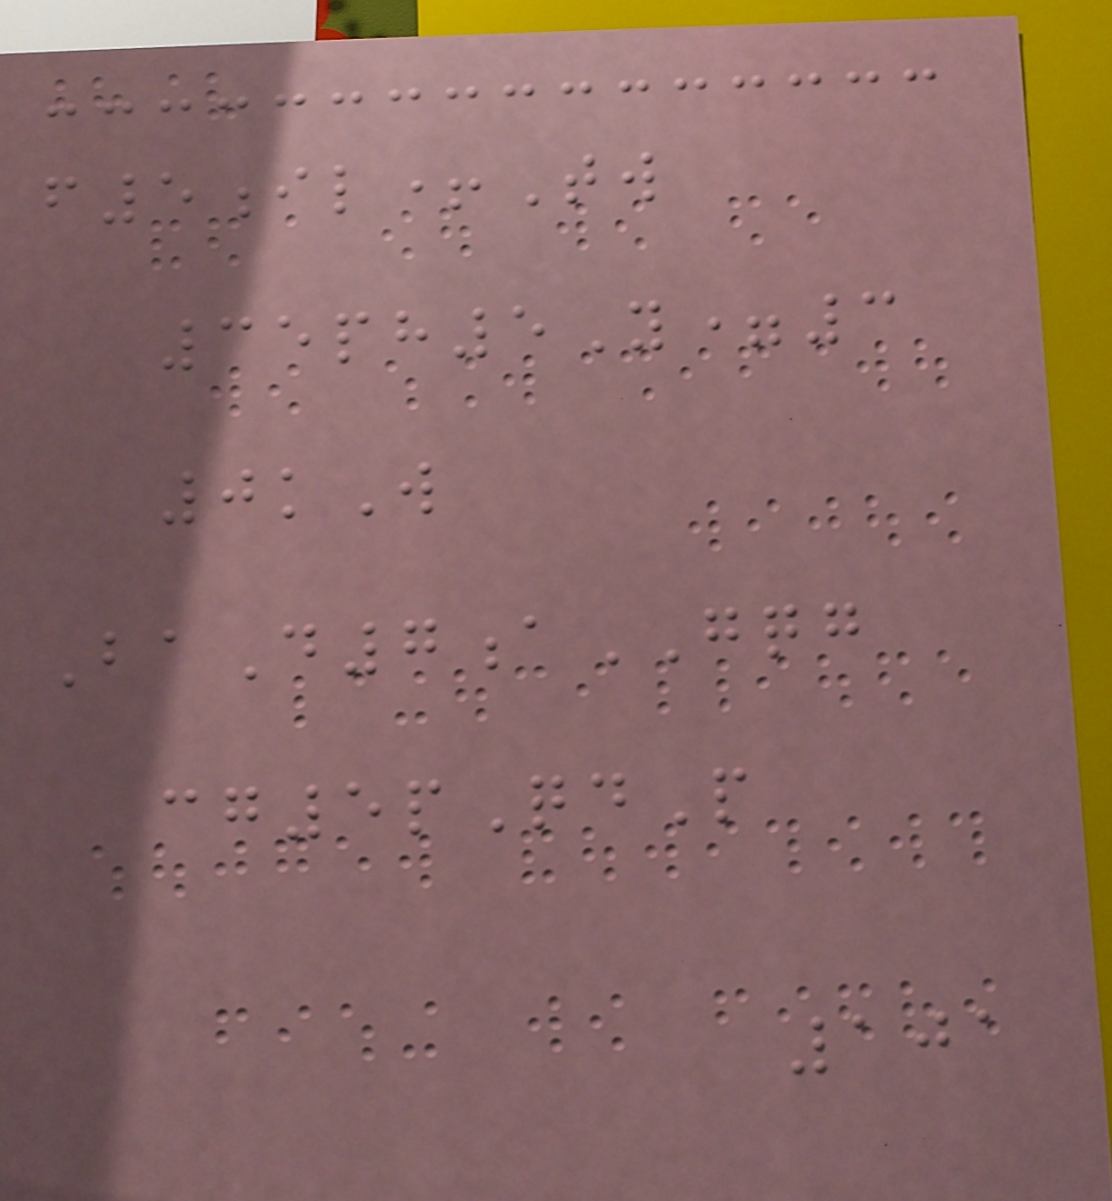f5il+Tw
35ph5Y=3
0kW
BaD7aGQG
cg5pQdP
101
